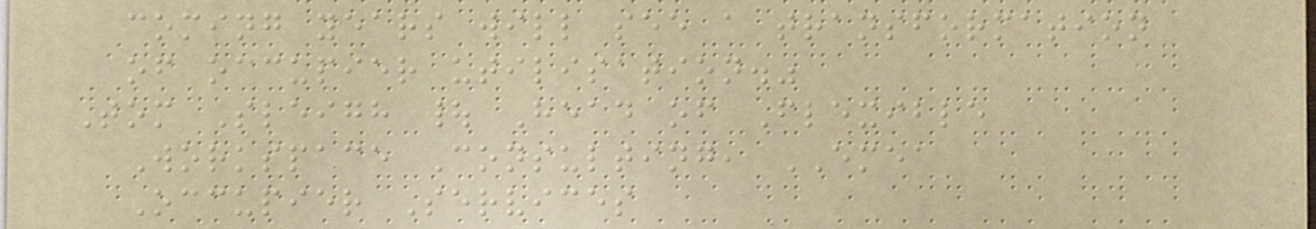coming years will see a transformation
of occupier utilisation."
Tom Sleigh | Head of Flexible
Workspace Consulting, EMEA
Occupier Services
